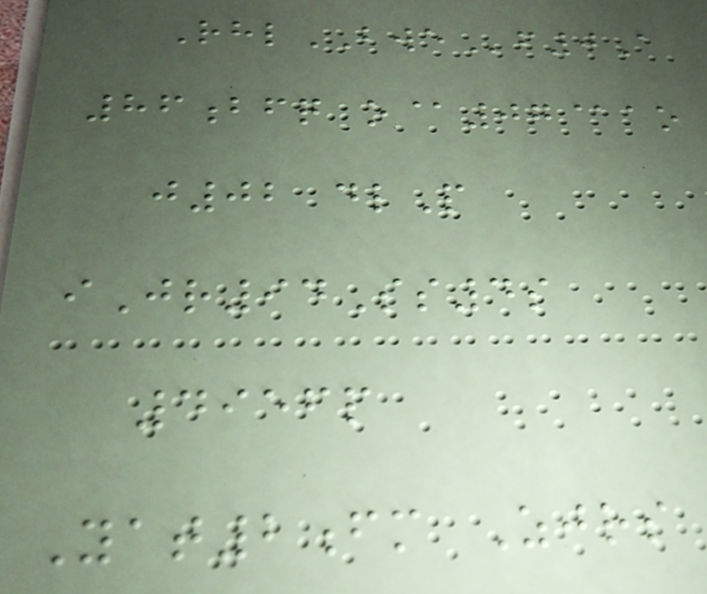RhlBWEf0A
86bfq o@07@ao
j02 dlP
iJr94Ss4s
4956p
Yat2fm Zjrs
